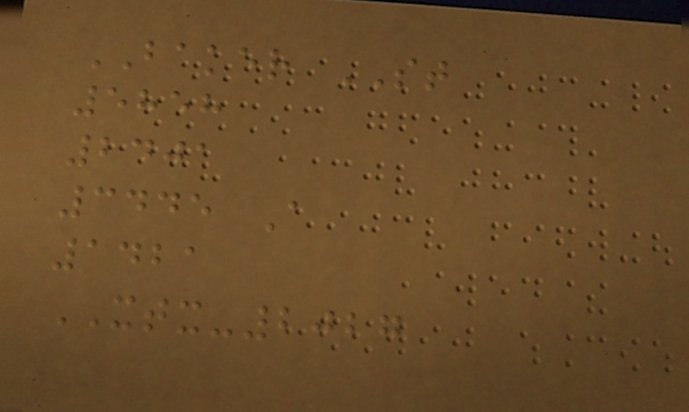BAKER ST
5858
2401
3445 A
1421
XTX-2027
